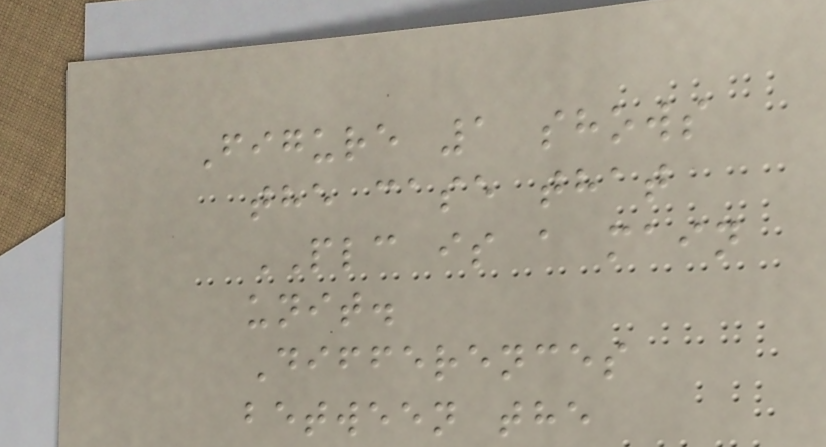Figure 1 shows
the case that
PLC is a main
unit.
Differences
between the
